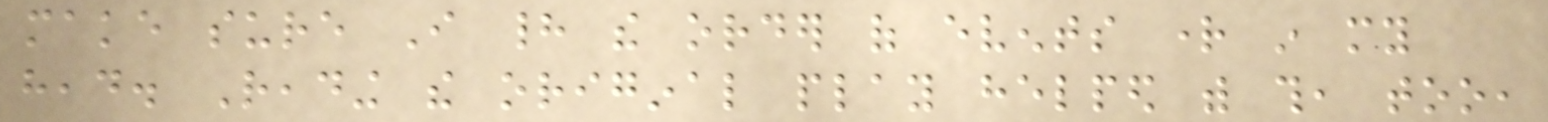make sure I had the order of events right in my
head. Reading the original play helped with this, too,
